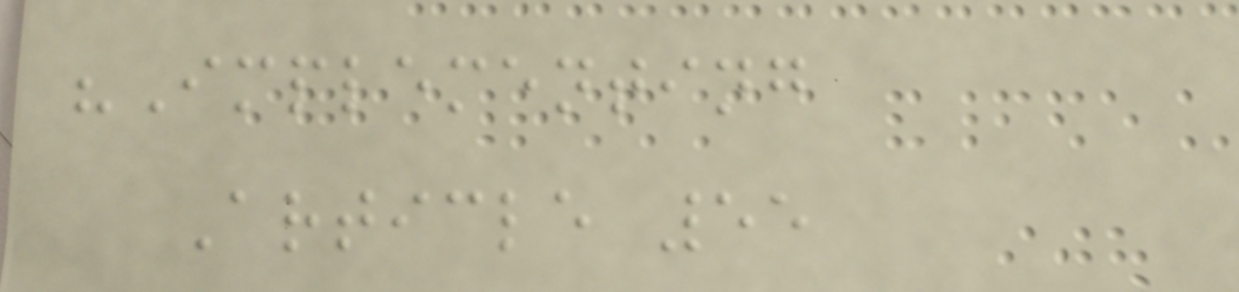"Implementing
Article 55
